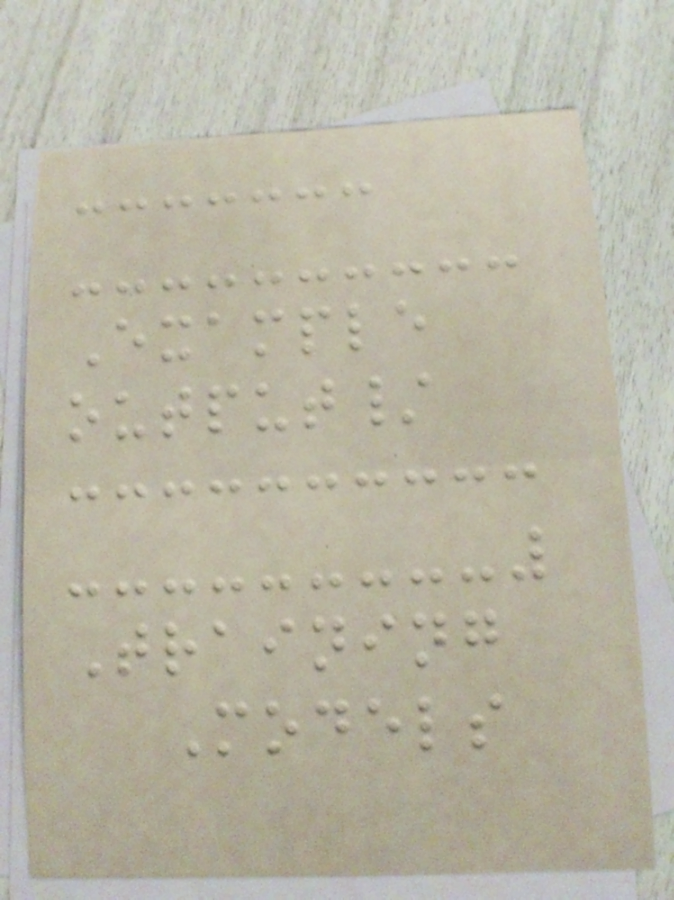Example
output/
Training
Models
